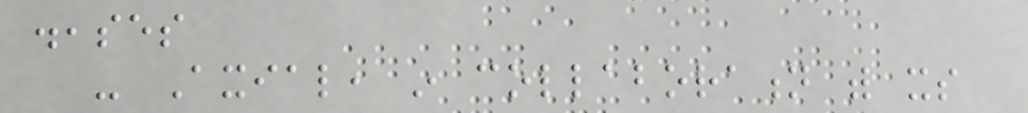diseases
- Axial, in collaboration with its
